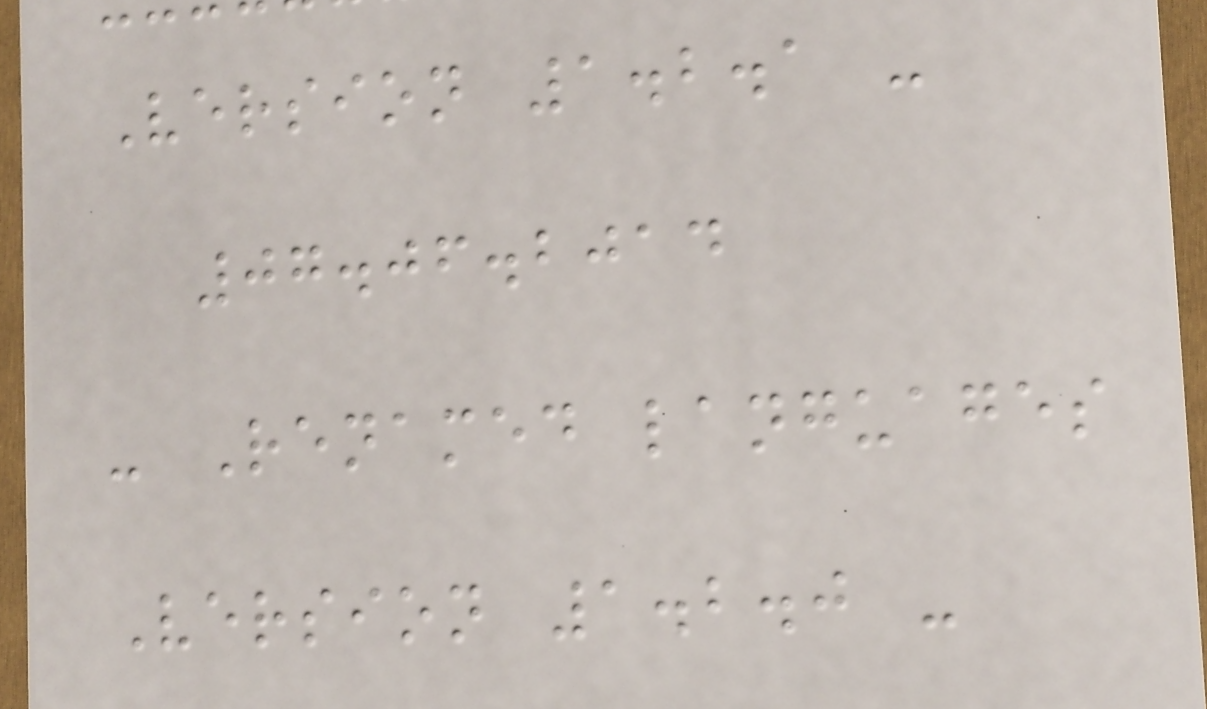Version 1.2.1 -
07.06.2014
- Renamed languages
Version 1.2.0 -
